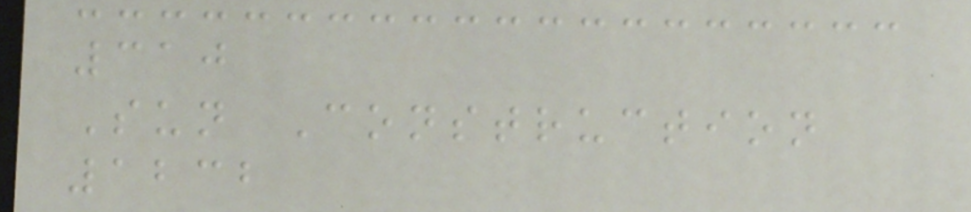310
Sun Construction
1232
